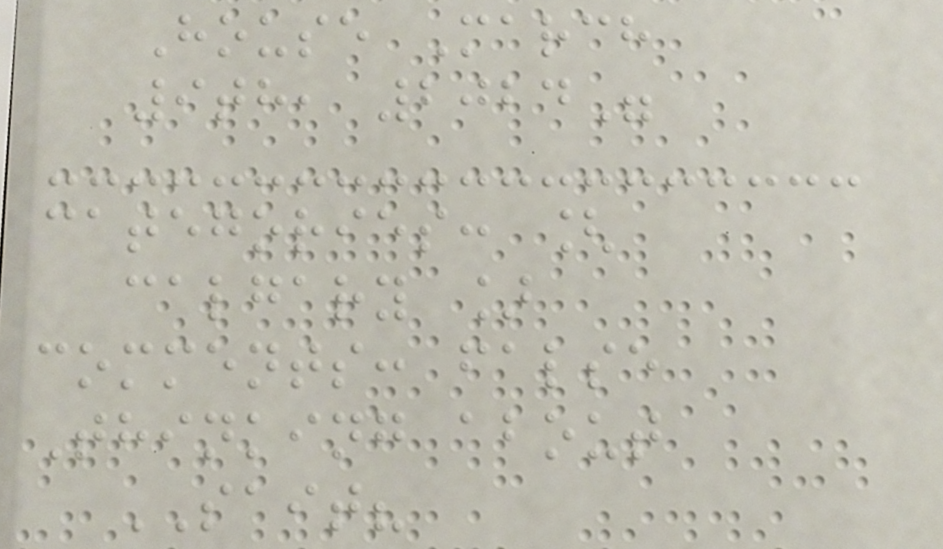House March
9th, 2024"
categories: [
calgary ]
comments: false
Thinking about
SAIT?
